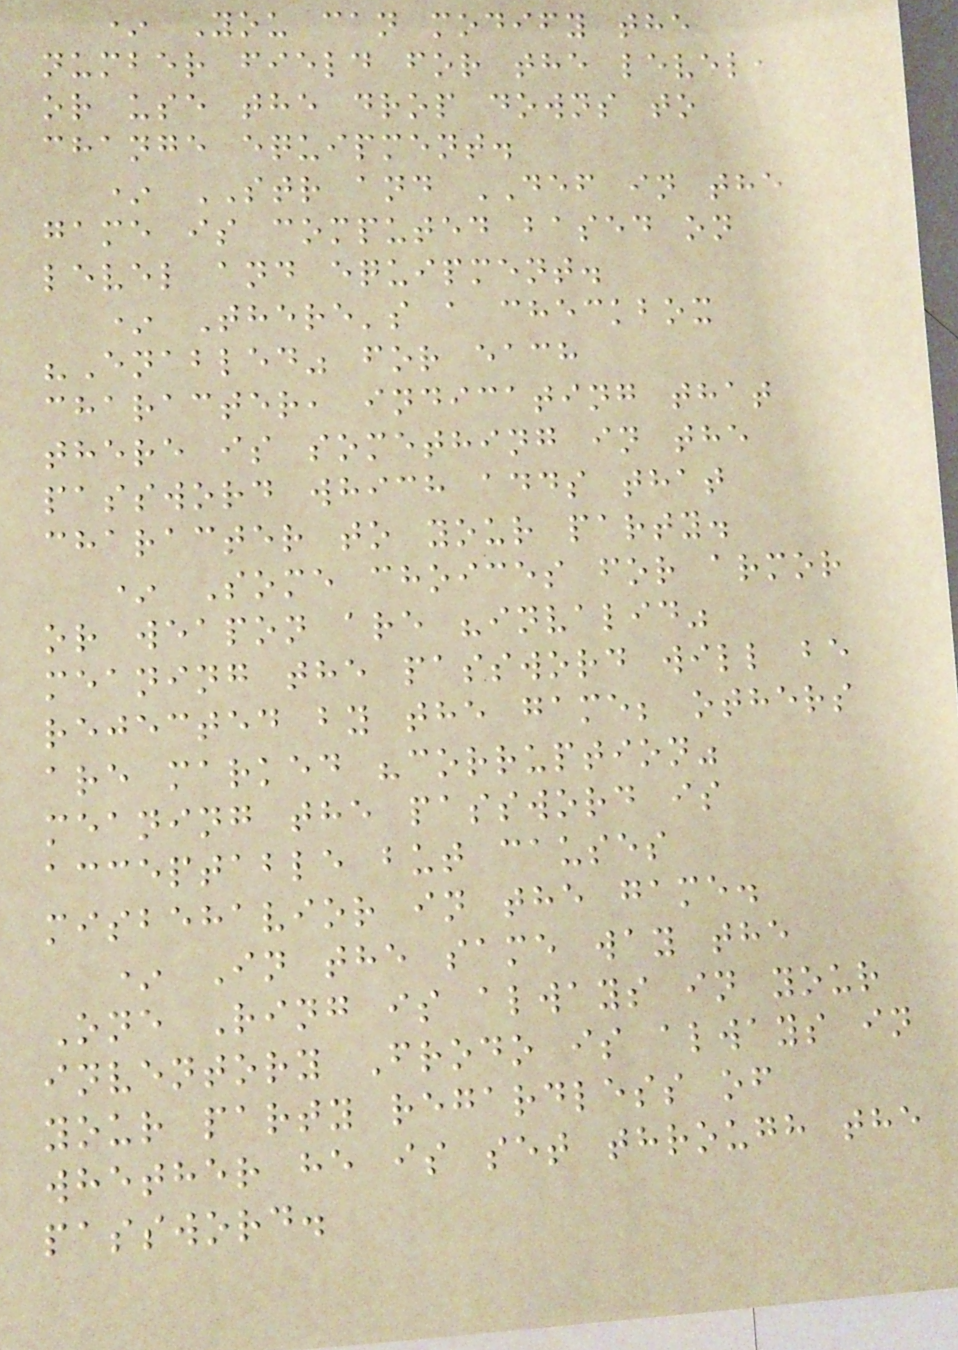* You can modify the
number field for the level,
or use the drop downs to
change equipment.
* STR and DEF in the
game is computed based on
level and equipment.
* There's a checkbox
"Enabled" for each
character, indicating that
there is something in the
password which adds that
character to your party.
* Some choices for armor
or weapon are "invalid"
meaning the password will be
rejected by the game; others
are marked "corruption"
meaning the password is
acceptable but causes
misbehavior in the game.
* In the same way the
One Ring is always in your
inventory Frodo is always in
your party regardless of
whether he is set through the
password.
